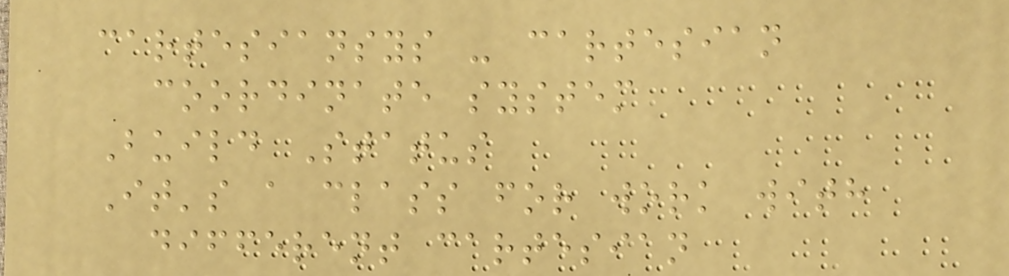cartesiansys - cartesian
coordinate system
Build Status
It's a class for work with
different cartesian
